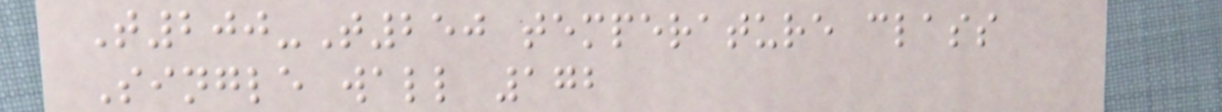T200-T250 temperature class
Single wall 172
